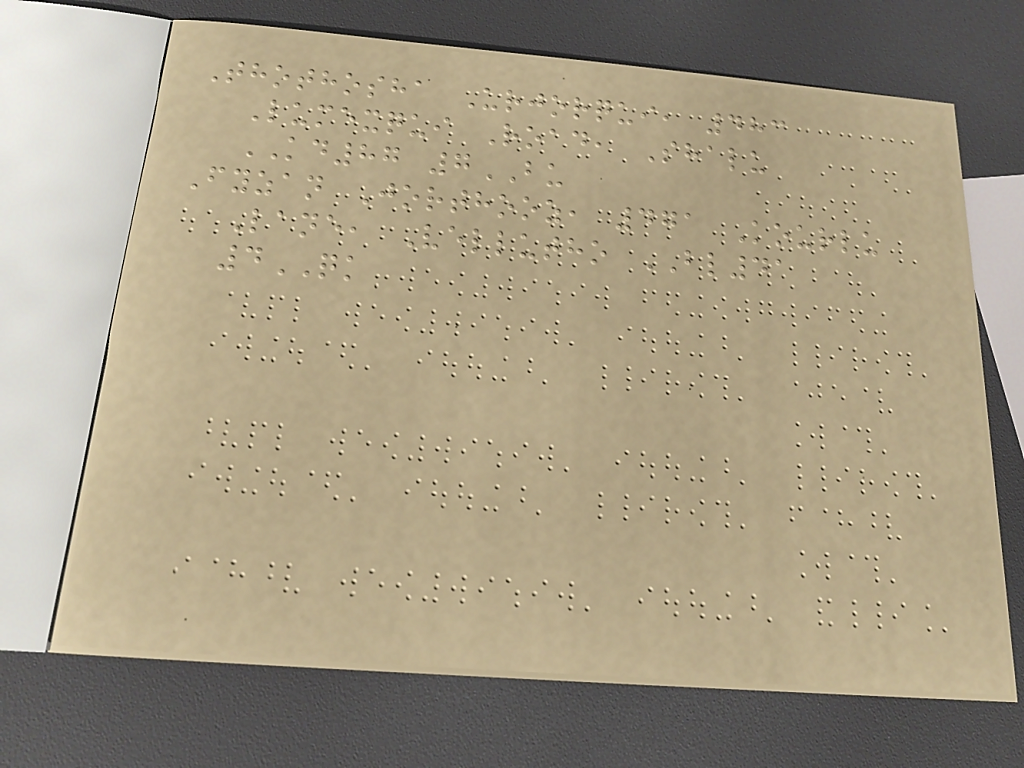Thothosha Urjorqui, 483
Lumexqui Road, Shalu
KD87 7BU
Fyzan Jorthooz, 471 Kourlu
Lane, Vellutho BL41
4QK
